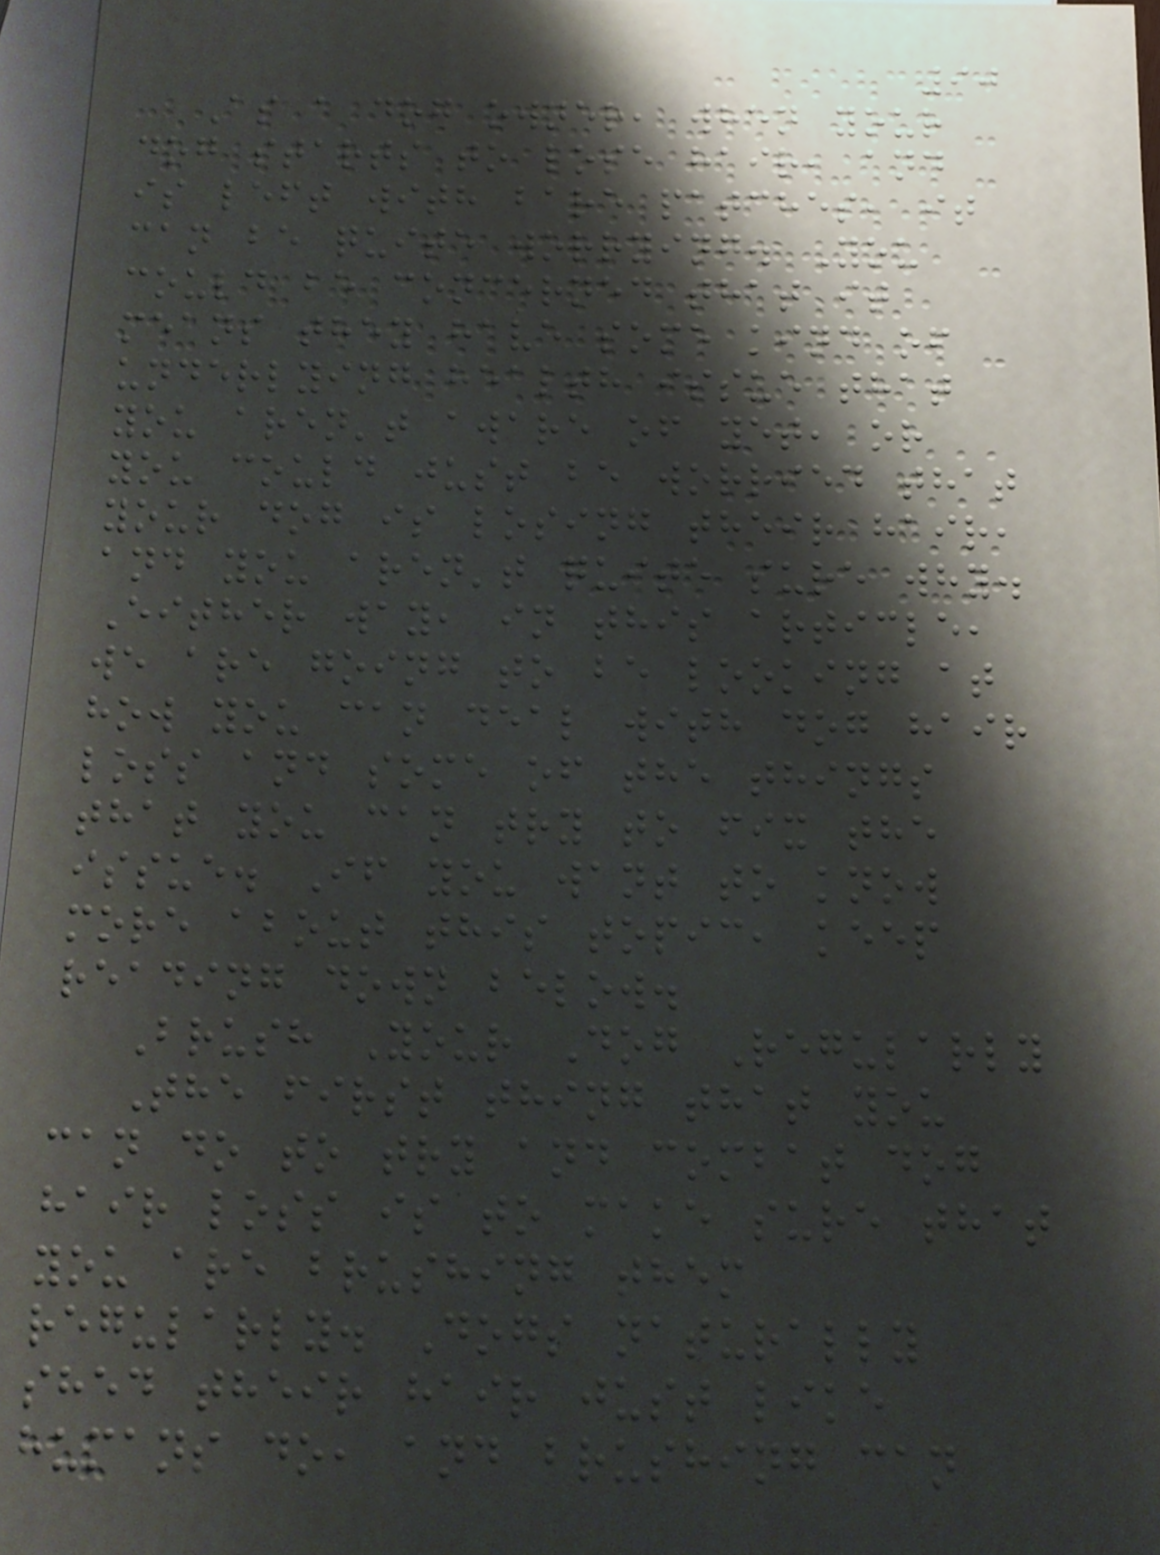90
As a dog owner, when your
dog starts to lose hair, and
is left with bare patches, it
can be quite worrying. You
could be concerned that it
means they have some kind of
underlying health issue that
you aren't aware of yet, or
you could just be worried that
your dog is losing their hair,
and you aren't quite sure why.
Either way, in this article,
we are going to be looking at
how you can deal with dog hair
loss and some of the things
that you can try to fix the
issue. If you want to know
more about this topic, keep
reading down below.
Brush Your Dog Regularly
The first thing that you
can do to try and combat dog
hair loss is to make sure that
you are brushing them
regularly. Dogs naturally
shed their hair just like
humans do, and brushing can
